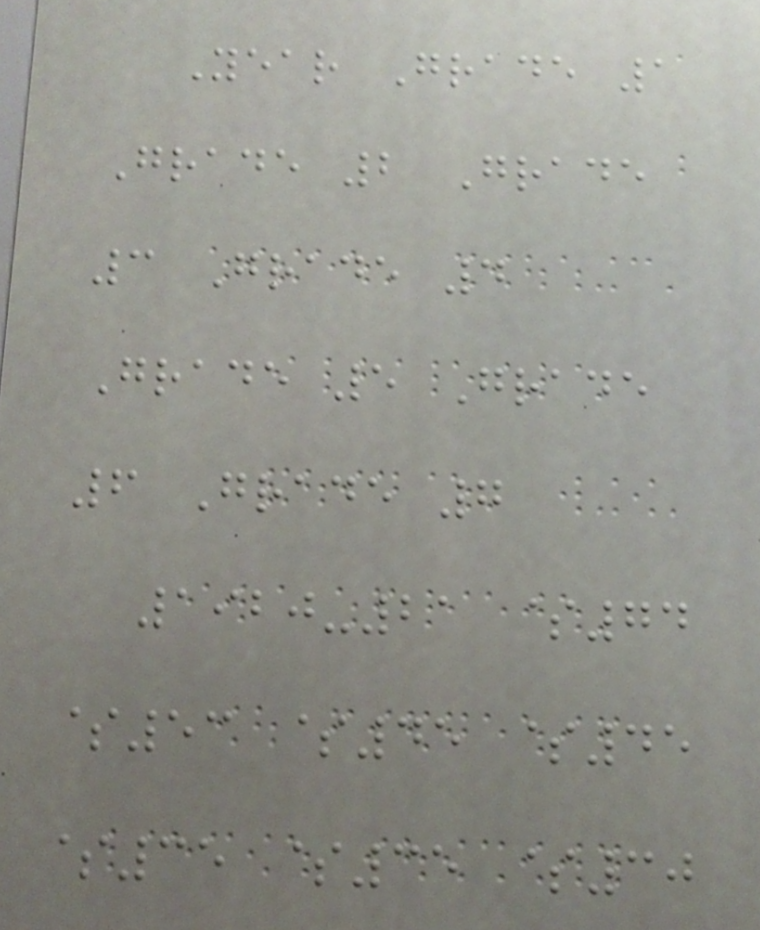Year Grade 1
Grade 2 Grade
3 Grade 4
Grade 5 Grade
6 Grade 7
1920-21 $74
$53 $45 $45
$35 $35 $30
